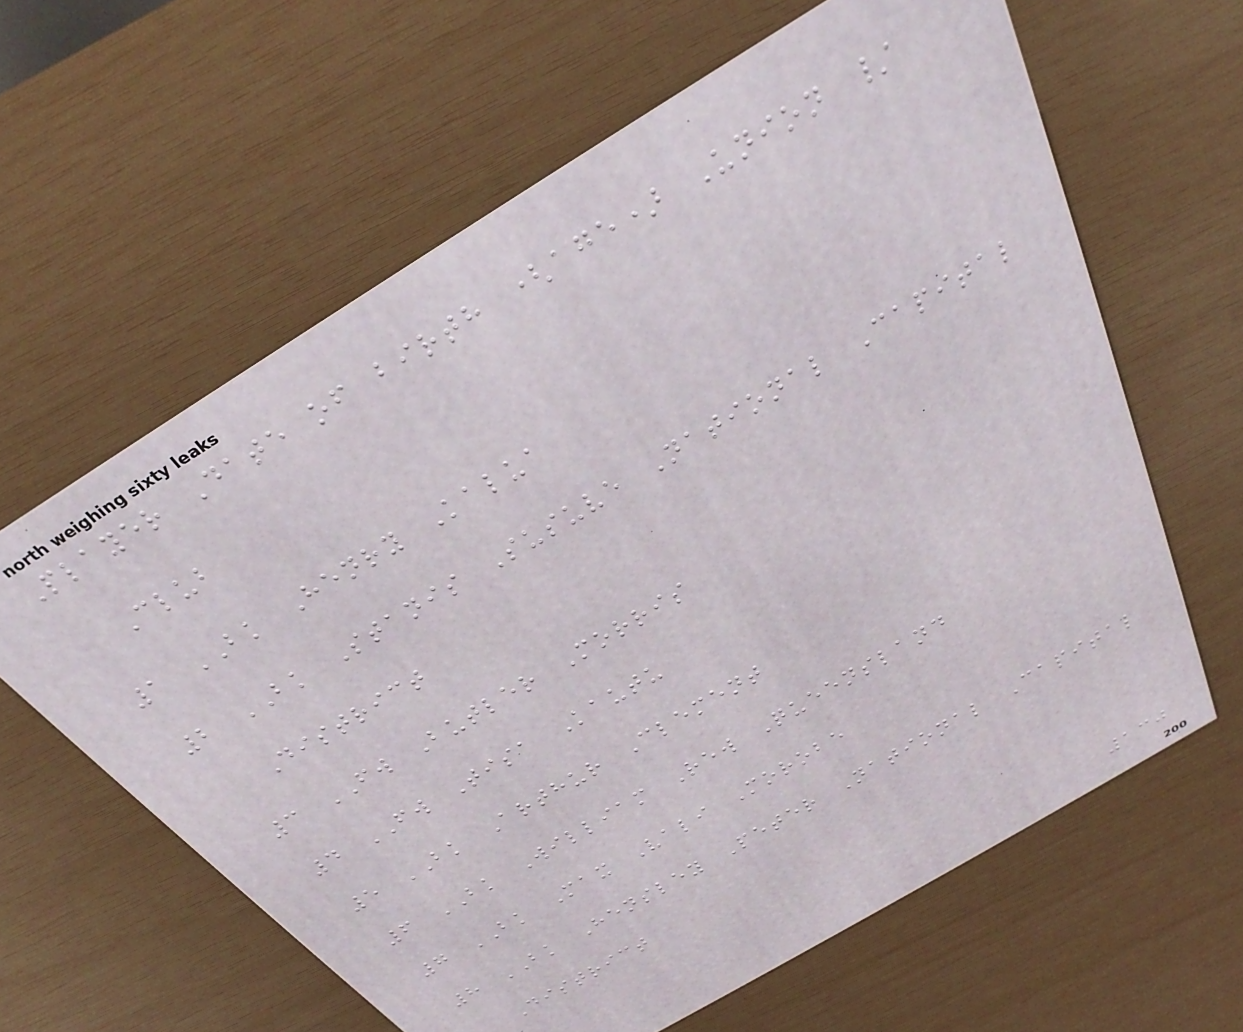Player Date of birth (age) Union /
Club
1 BK Henry Kalua
2 BK Stanis Susuve National Capital
District
3 FW Butler Morris
4 FW Tisa Kautu
5 BK Arthur Clement
6 BK William Rew Queensland
7 BK Max Vali Morobe
8 BK Hensley Peter National Capital
District
130
